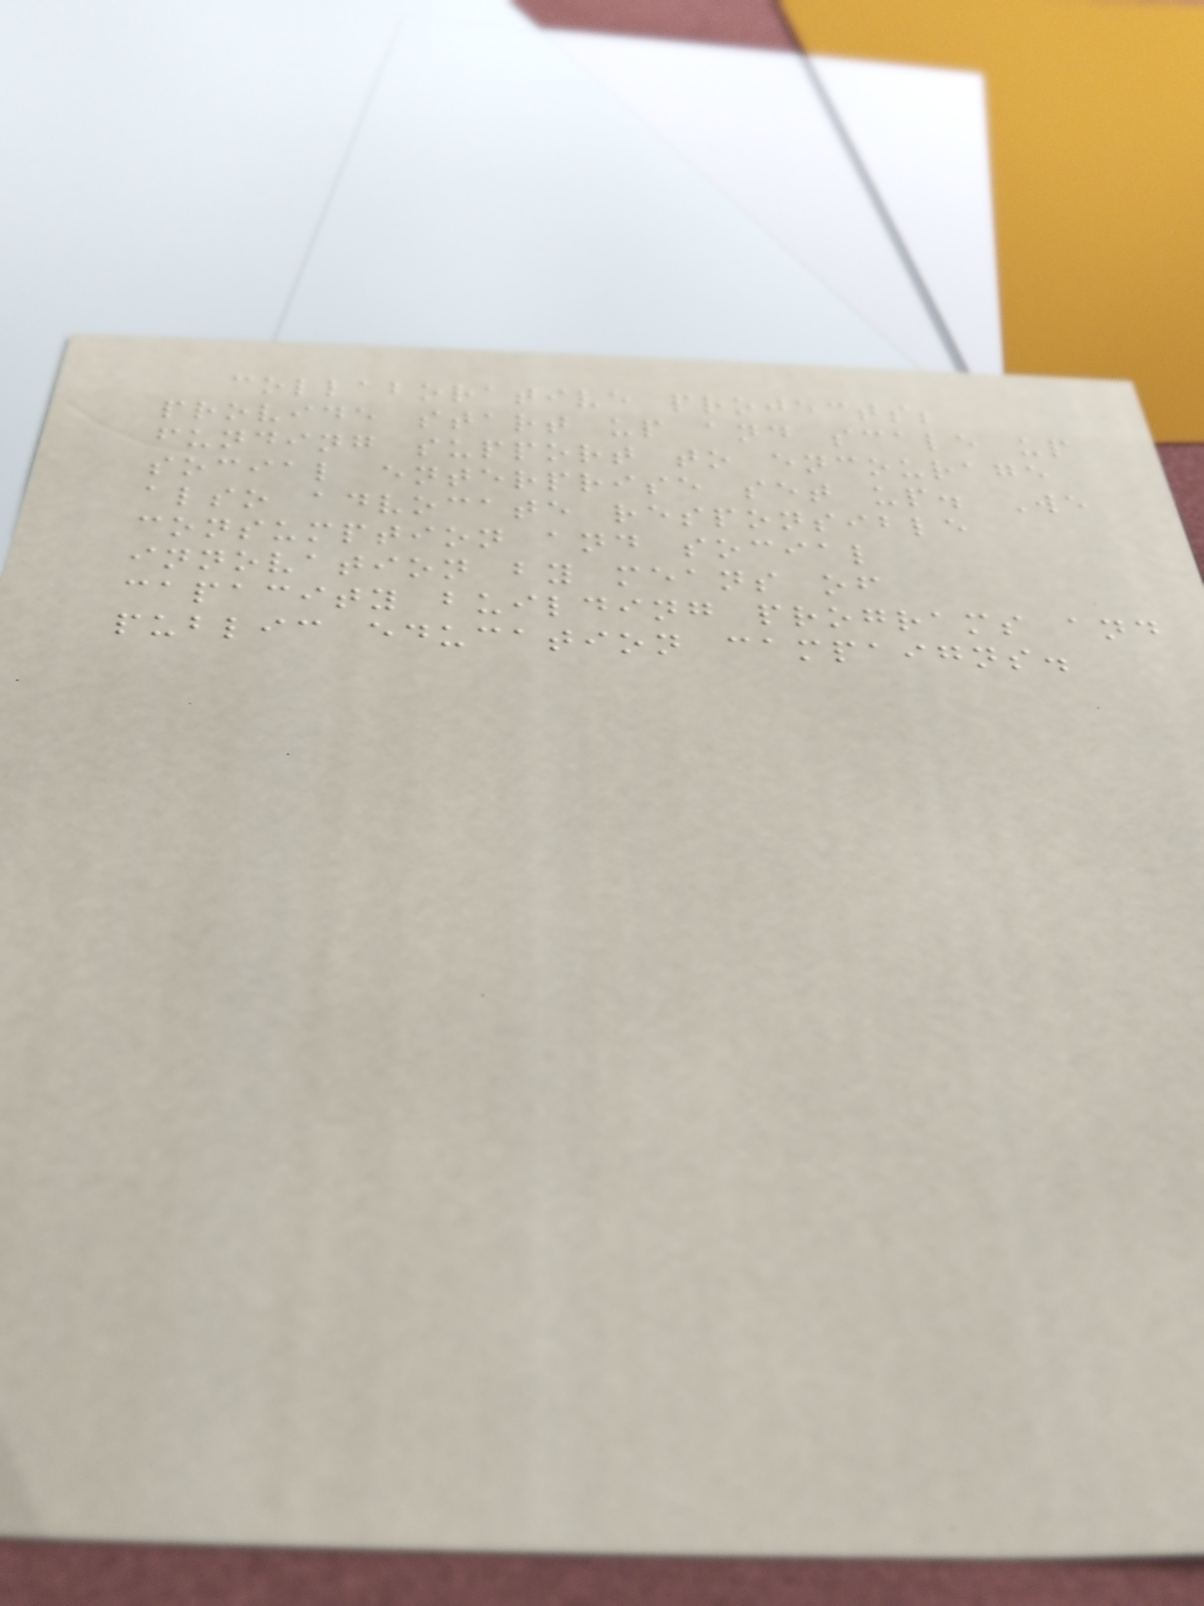collaborative projects;
provide start up and scale up
funding support to encourage
social enterprise set up. We
also advocate responsible
consumption and social
innovation by means of
capacity building programs and
public education campaigns.
